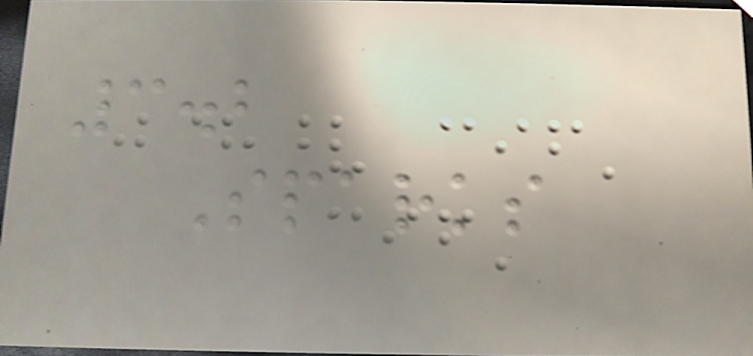3.2
Sparks
